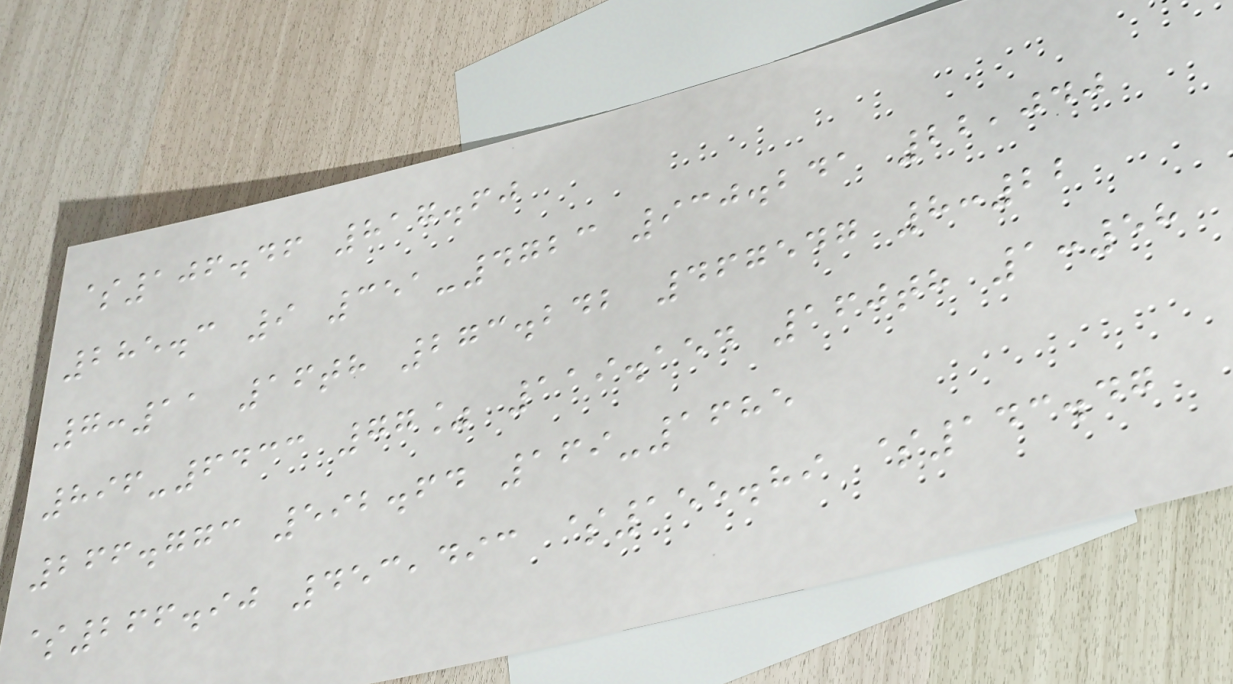$106.46 817.60
285.3 9 351-4723 930.241 22,040
7:11 16th 273.242 467547 8:22
896-6433 77% 119.154 160th 1:58
266.773 592.64 169-1685
$266.90 453,493 $155.89 $143.47
